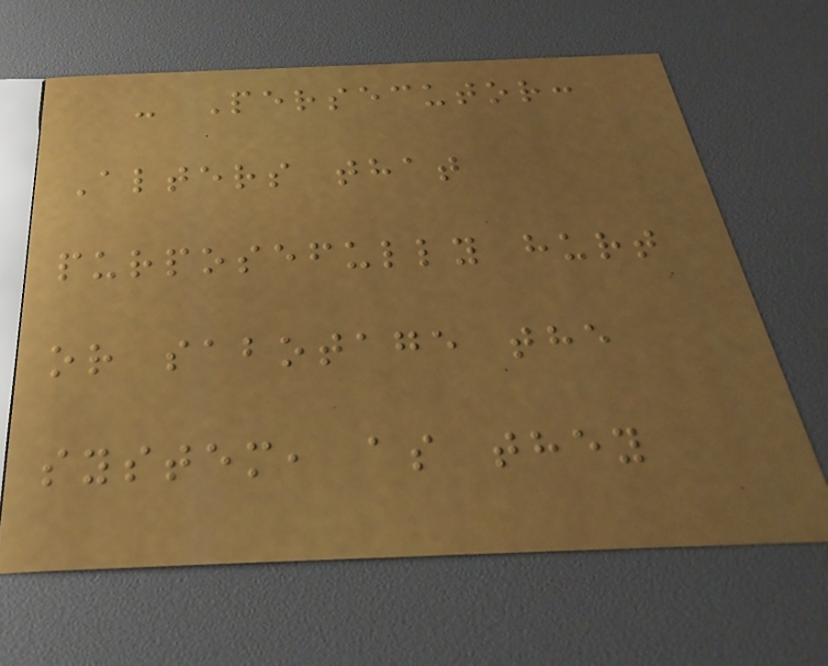- Persecutor:
Alters that
purposefully hurt
or sabotage the
system, as they
